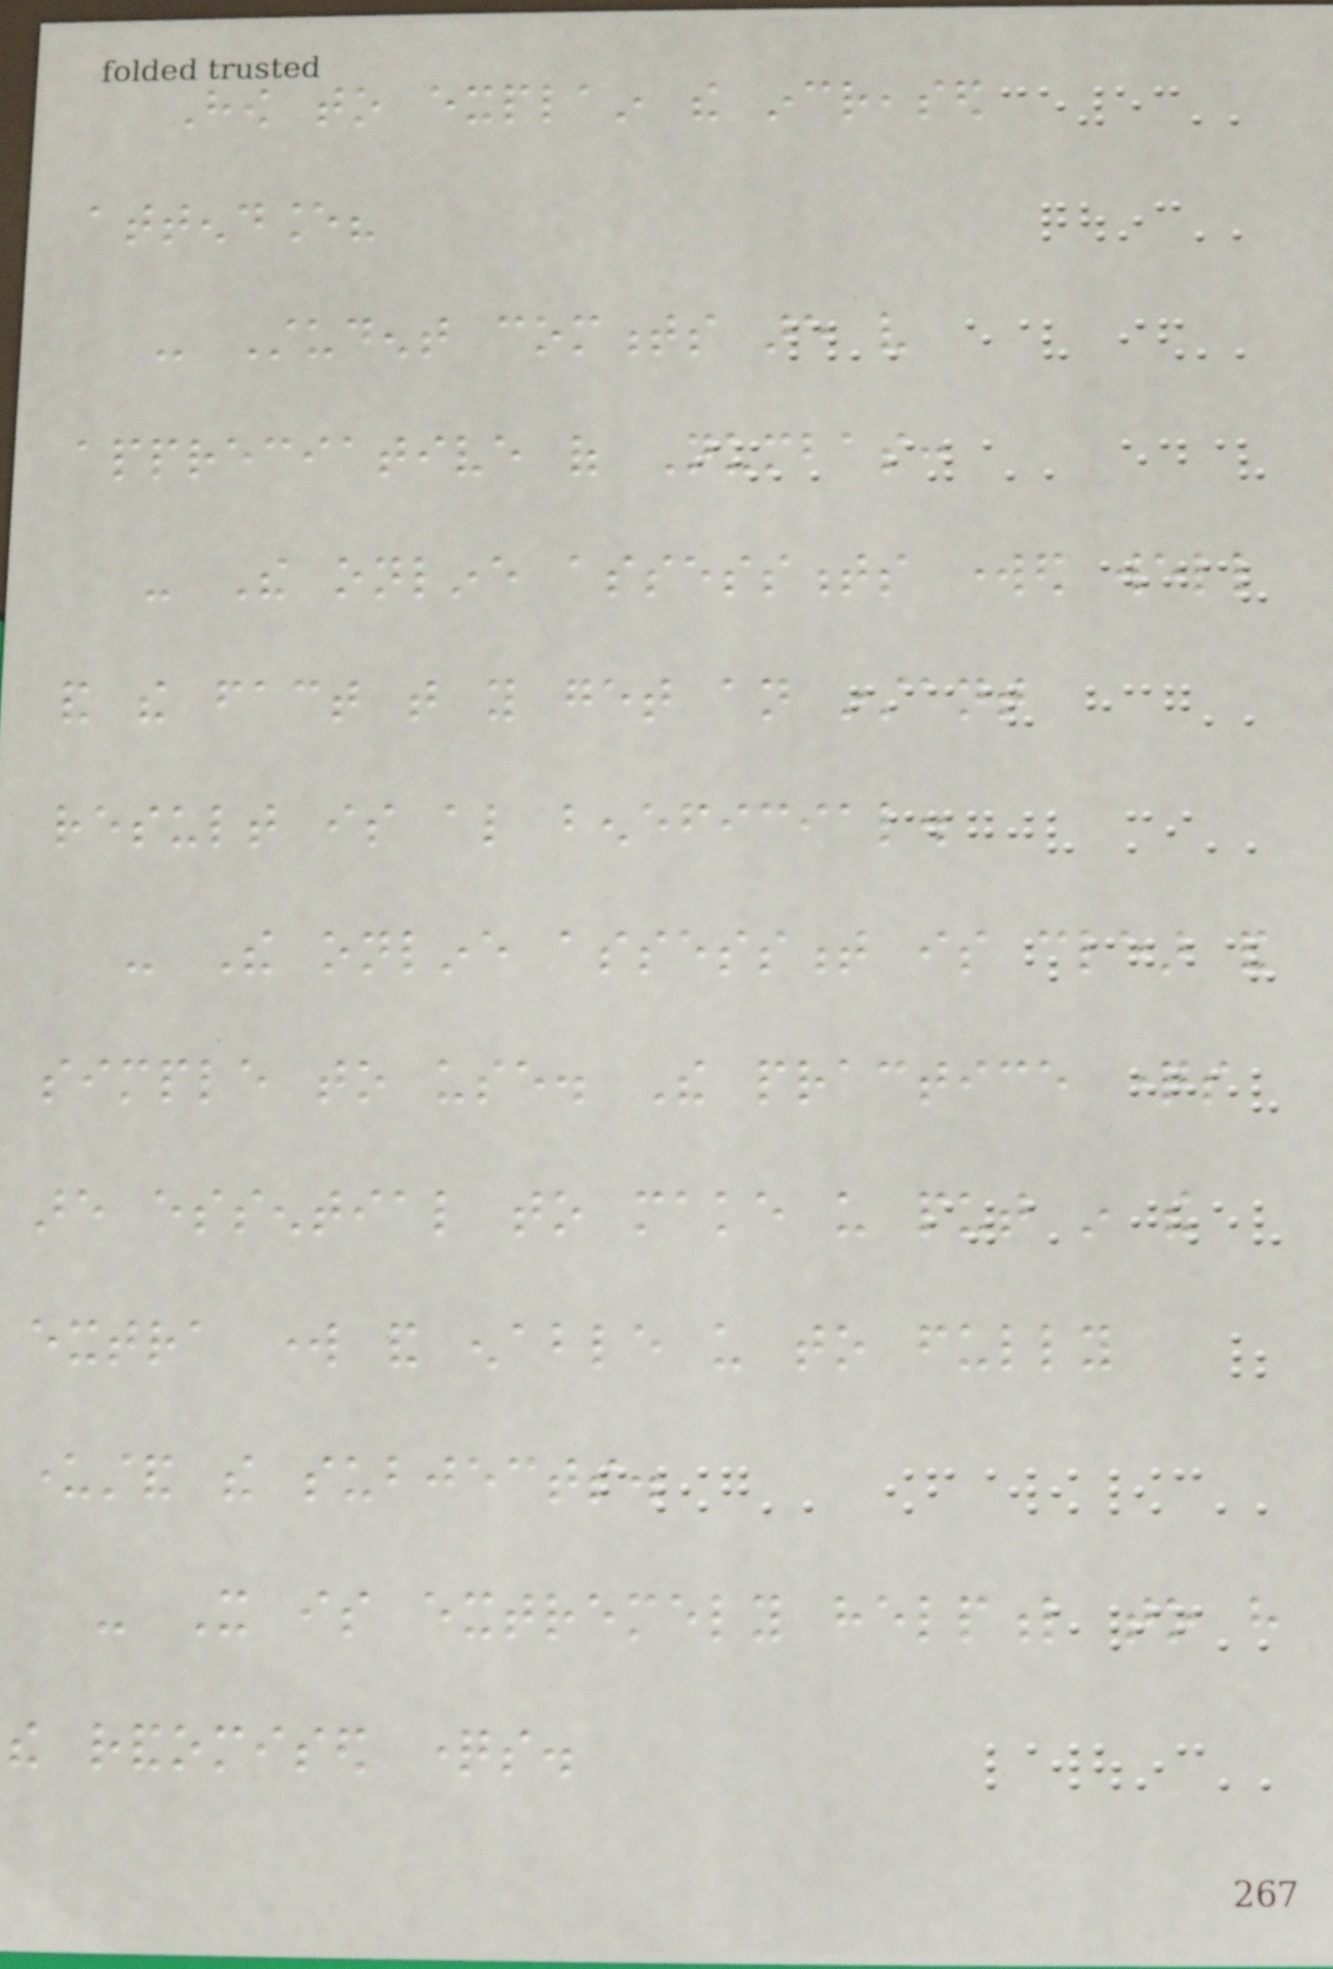How to explain the increased
attendance?
- Student comments are very
appreciative of Numbas:
- The online assessments worked well
and the fact that you get an instant
result is also beneficial.
- The online assessment is clear and
simple to use. The practice questions
are essential to make us put in the
extra work and enable us to fully
understand the subjects.
- It is extremely helpful to have
the randomised questions.
